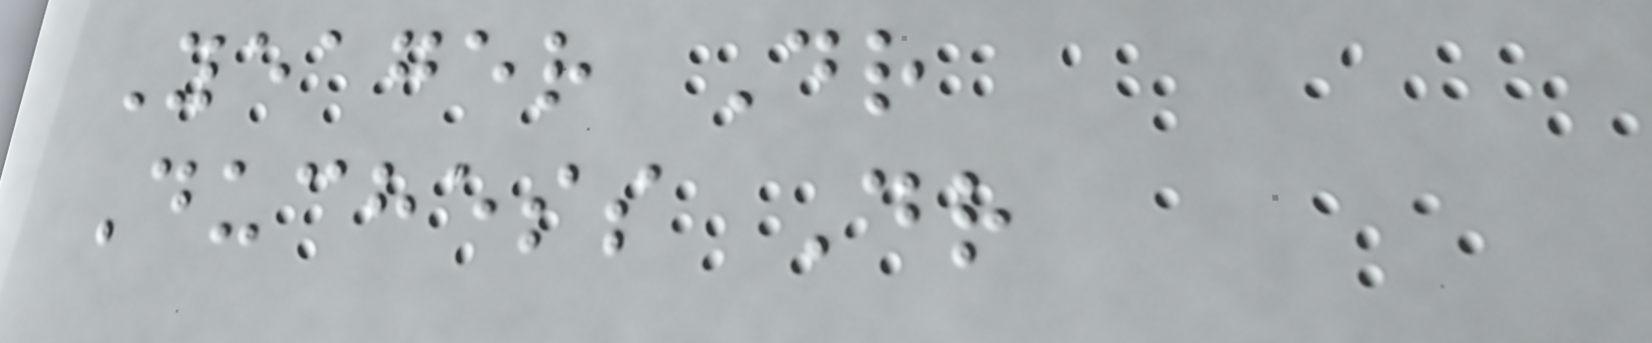Yeager Dr
Duchess Dr
